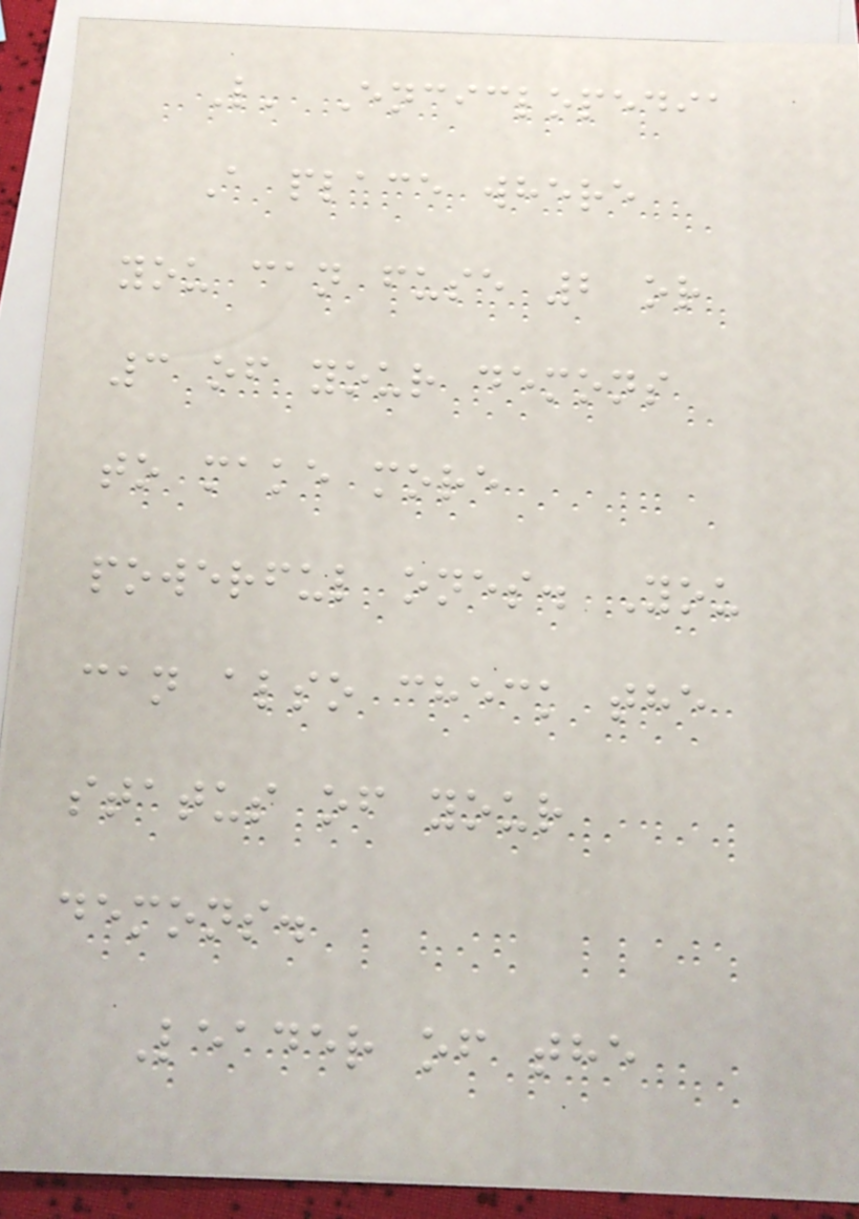L' Enciclopedia
A place where
you can fuse 2 or
3 of your demons
to make more
powerful ones. You
can also check the
status of your
demons.
Leader of the
